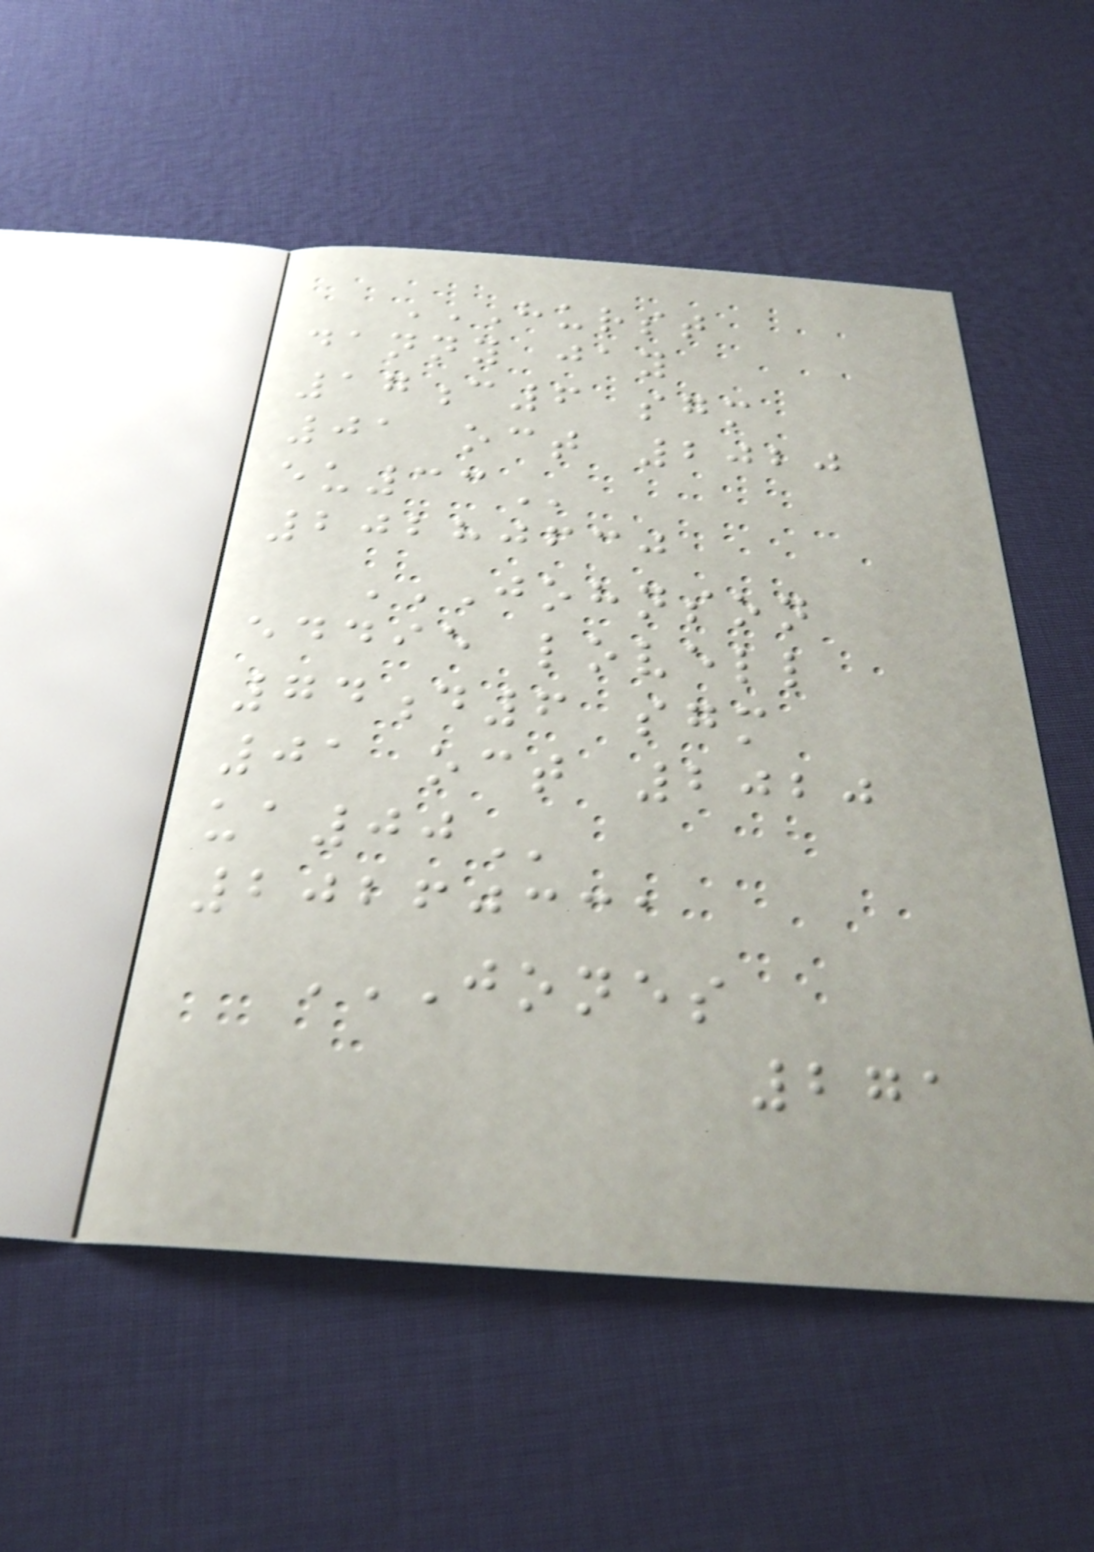HURST
DANNY JAY
17C6 SGM
01 OCT 2020
EU33
20280630
JOHNSON
EDDIE LOVELL
74D6 SGM
01 OCT 2020
UA00
20260331
JONES
271
